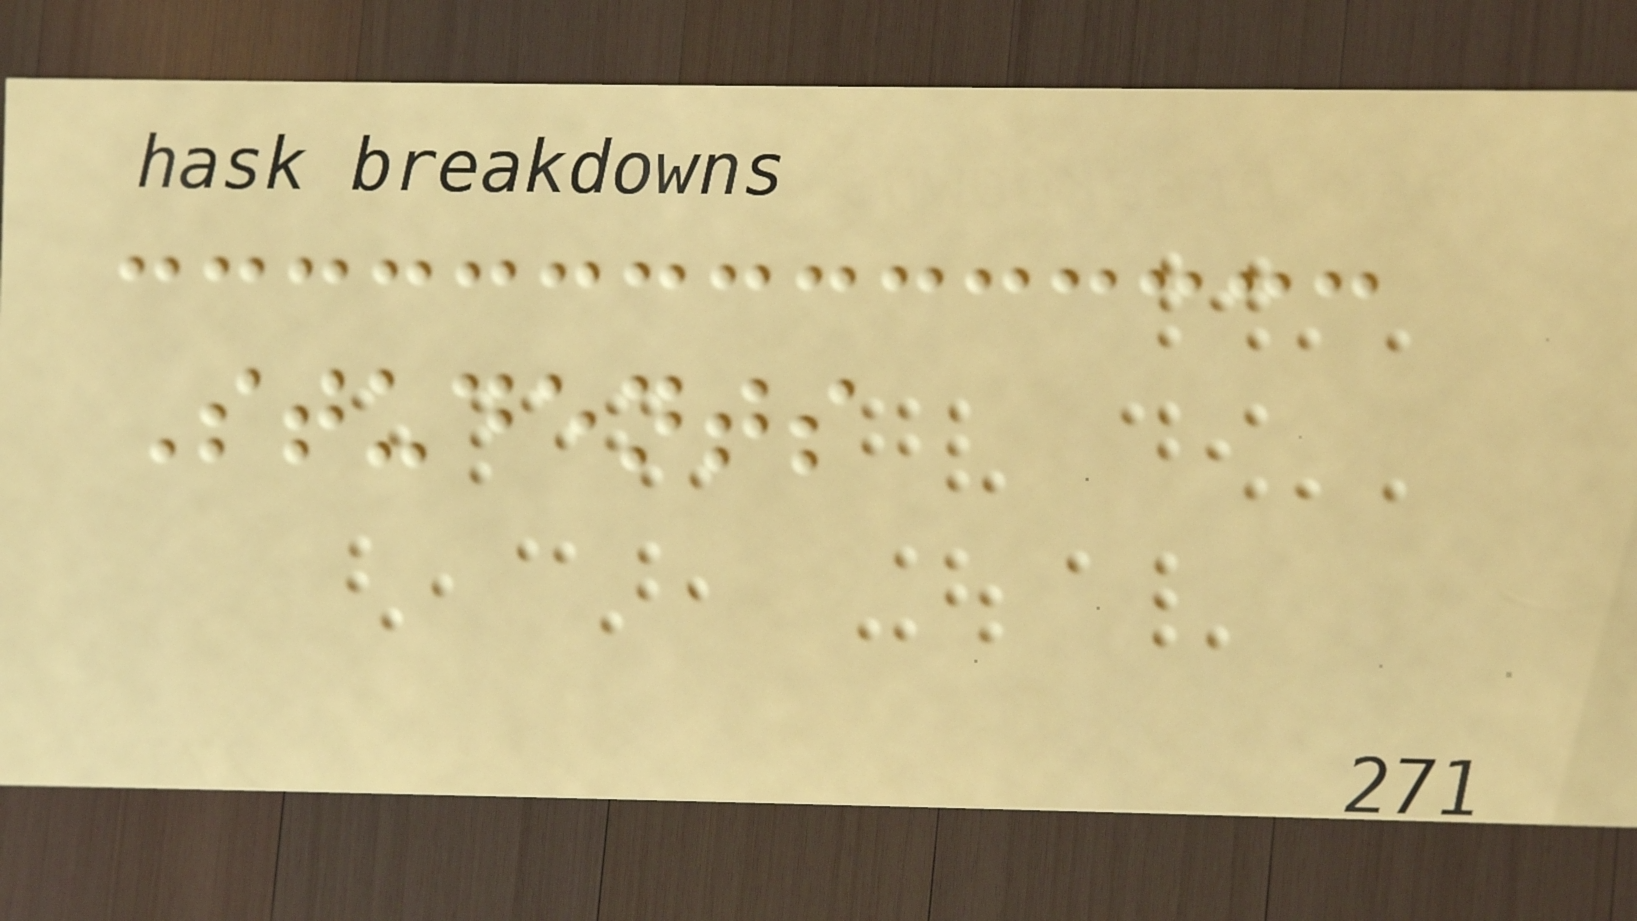Students
